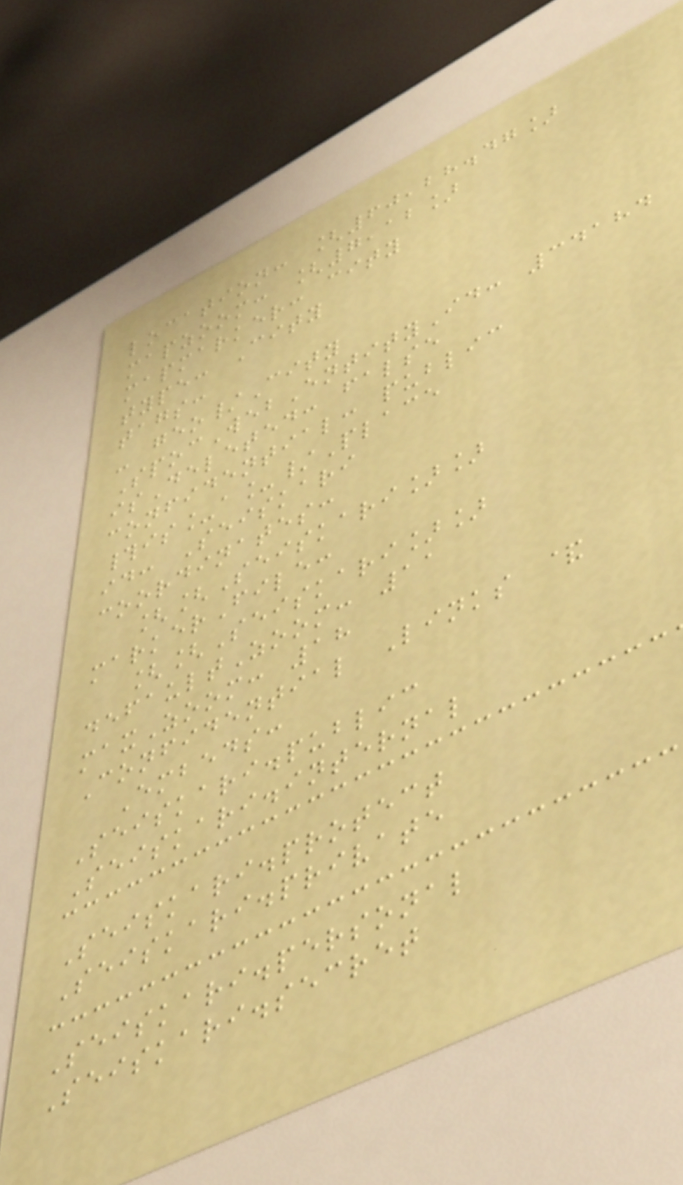location: [60,28.47]
mapzoom: [7,12]
mapmarker: city
type: City
tags:
- geo/City
SpocWebEntityId: 34184
isDeleted: false
confidential: public
#is_a_/Place
id: Seiskari
coordinates:
[[Seiskari]]
markerFile:
[[Seiskari]]
defaultZoom: 11
maxZoom: 18
Confidential Links &
Embeds:
Seiskari.public
Seiskari.internal
Seiskari.protect
Seiskari.private
Seiskari.personal
Seiskari.secret
